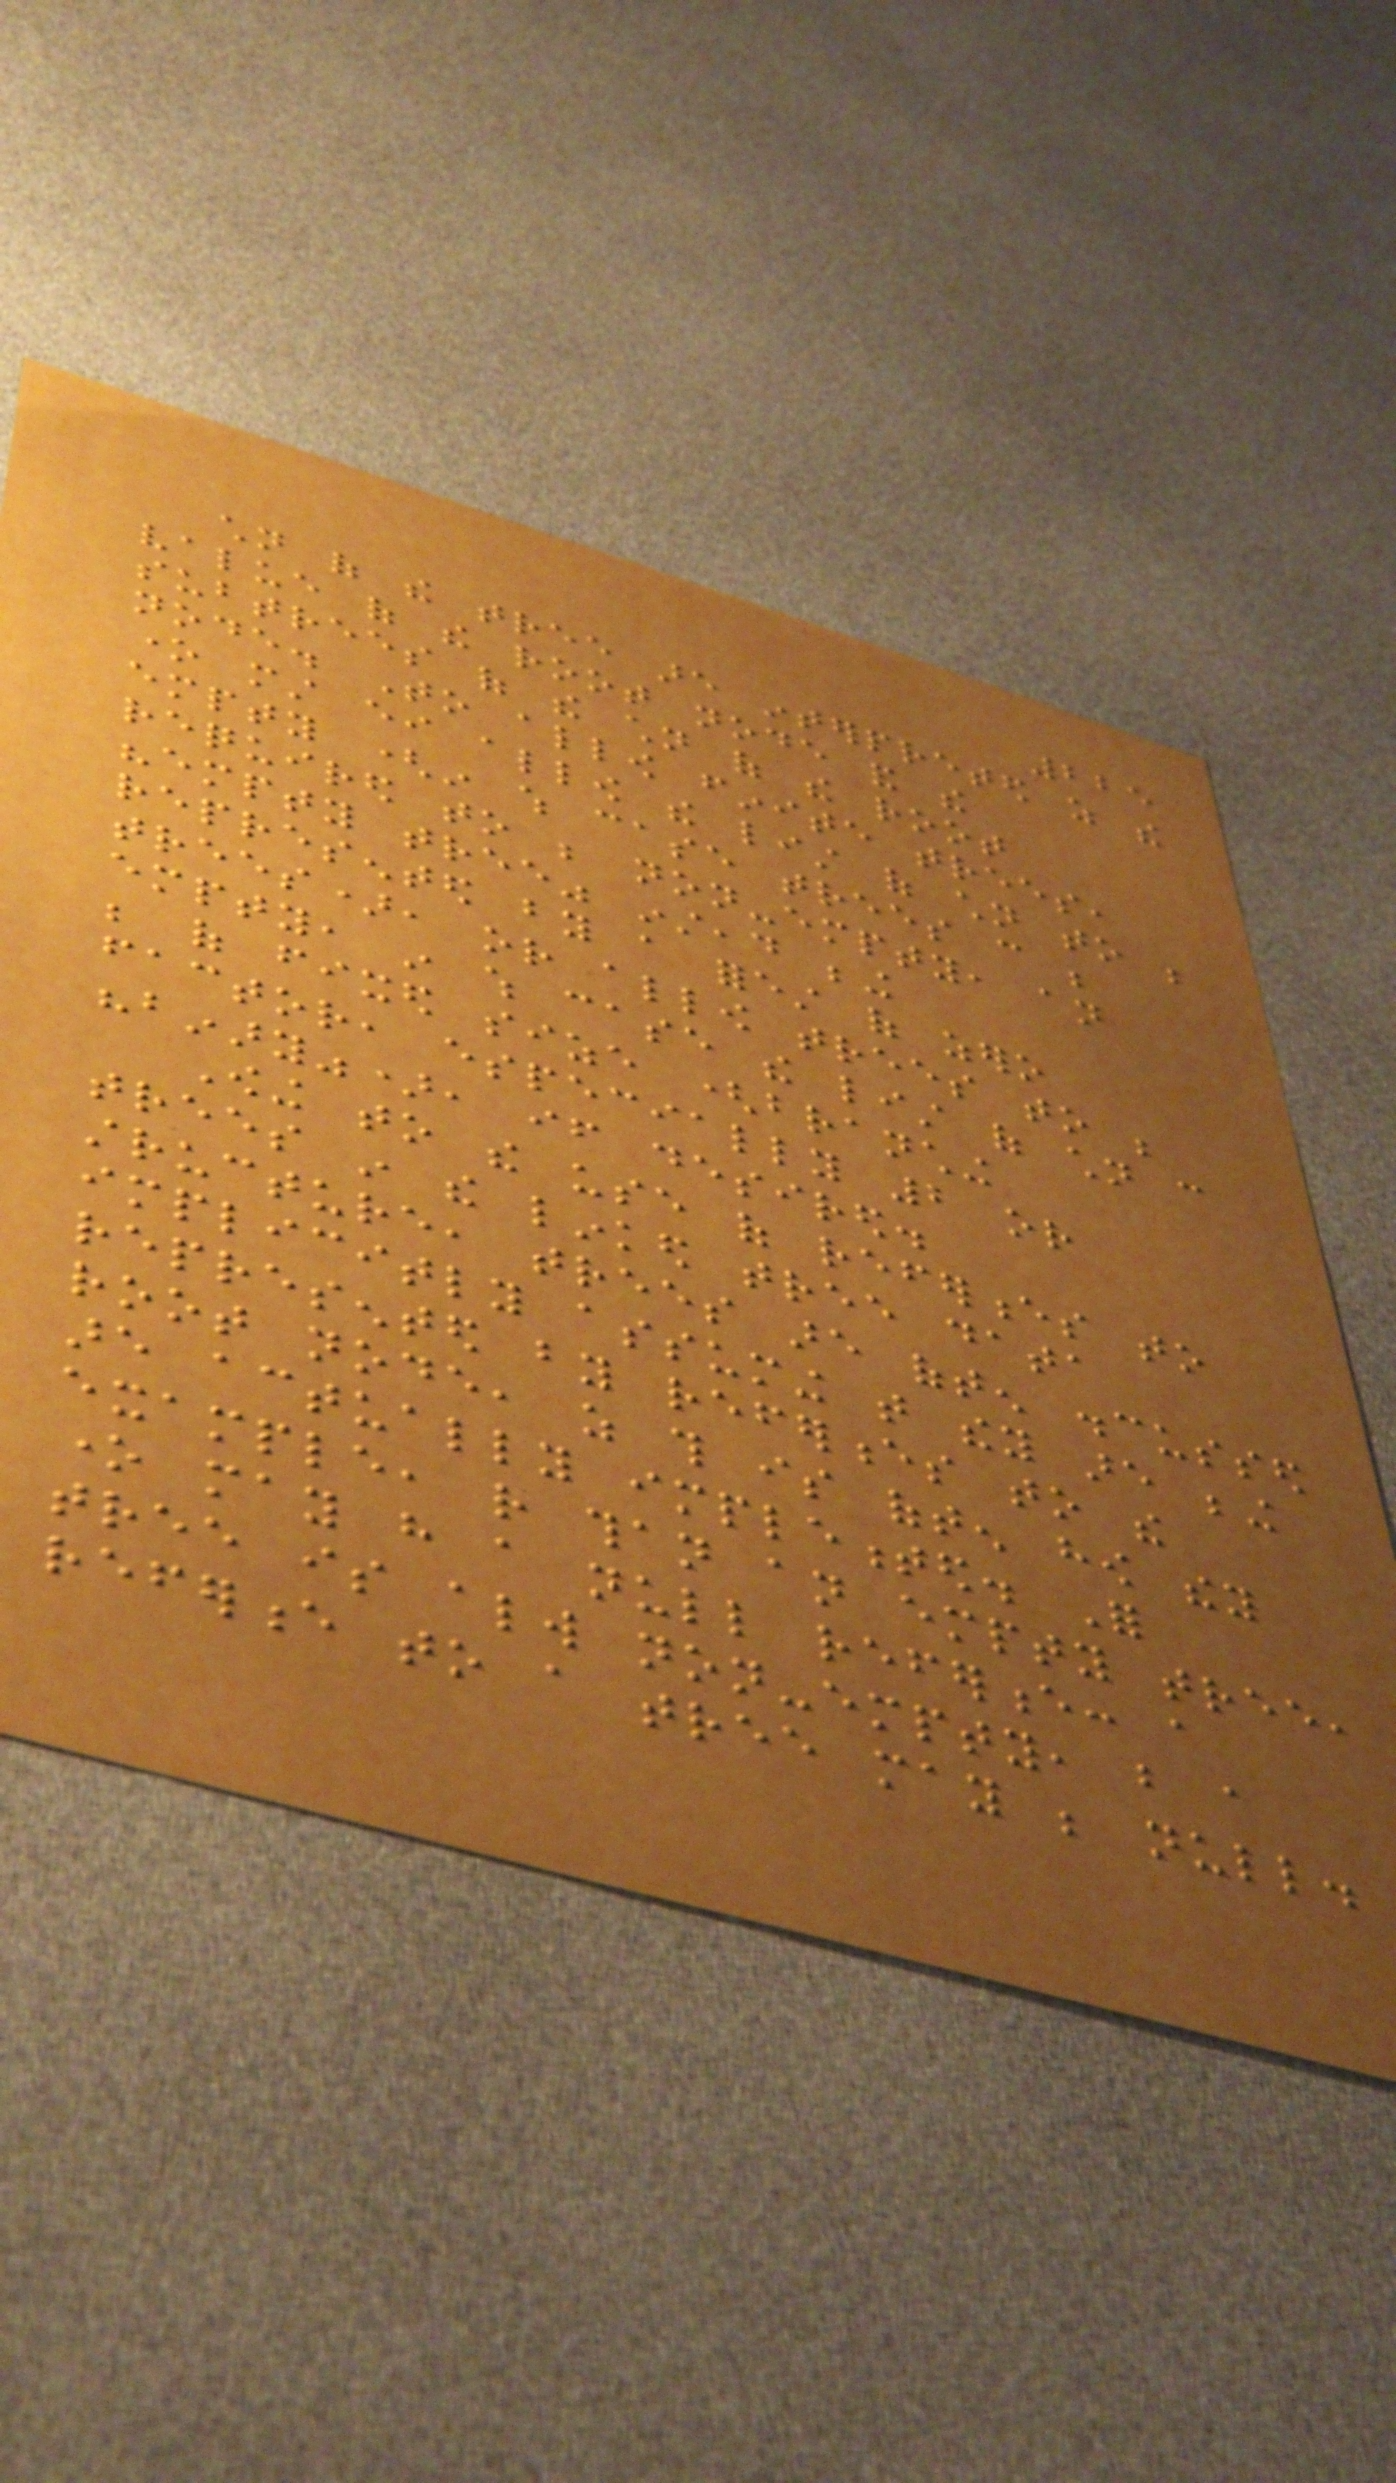225
children of the tree are interpreted as the
value of the root node and the
subtrees of the children of the root
node. To allow finite trees,
one must either allow the list of children to be
empty (in which case trees can be
required to be non-empty, an
"empty tree" instead being
represented by a forest of zero
trees), or allow trees to be
empty, in which case the list of children can
be of fixed size (branching
factor, especially 2 or
"binary"), if desired.
Owing to the use of references to
trees in the linked tree data
structure, trees are often discussed
implicitly assuming that they are being
represented by references to the
root node, as this is often how they
are actually implemented. For
example, rather than an empty tree,
one may have a null reference: a
tree is always non-empty, but a
reference to a tree may be null.
